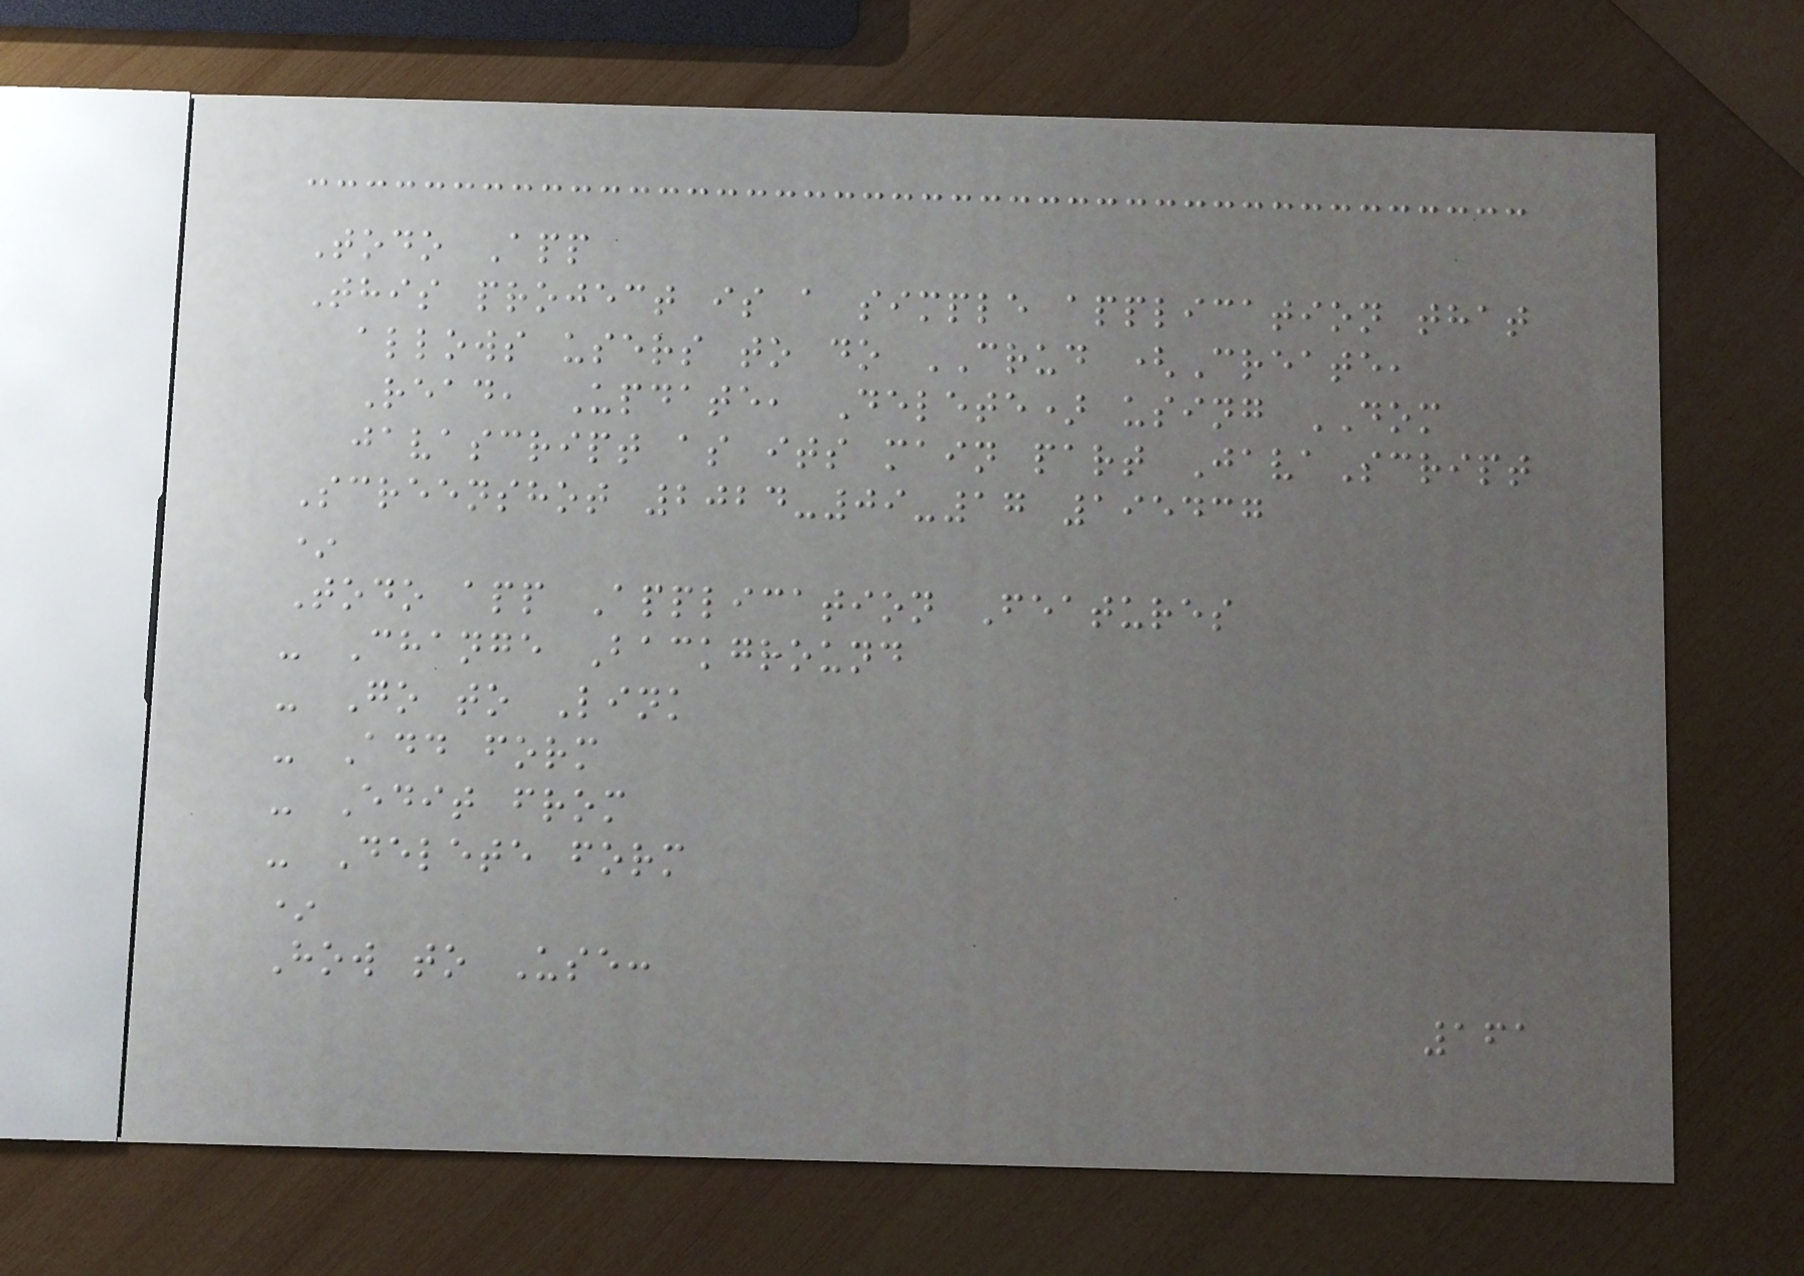Todo App
This project is a simple application that
allows users to do CRUD (Create,
Read, Update, Delete) using DOM
javascript as its main part JavaScript
Screenshot 2024-09-17 195437
*
Todo app Application Features
- Change Background
- Go to Link
- Add form
- Edit from
- Delete form
*
How to Use:
161
